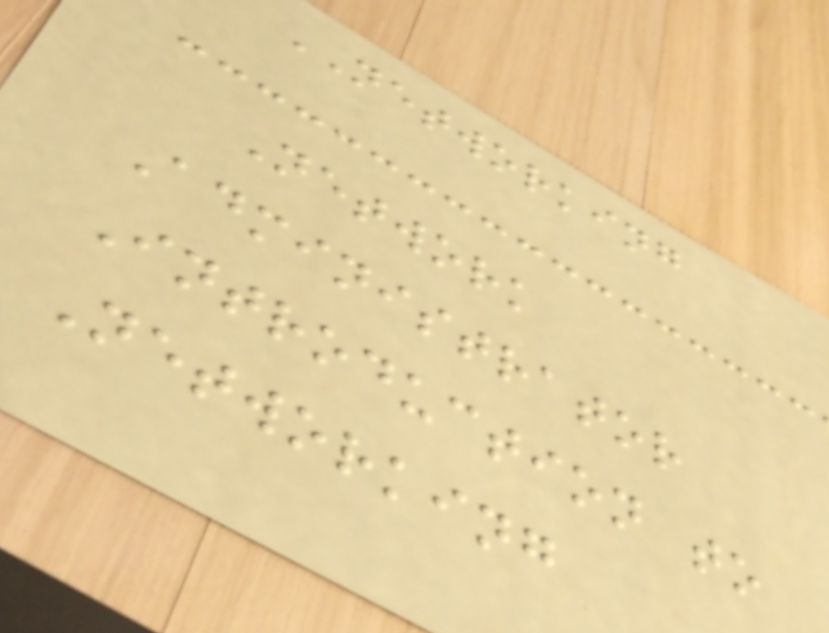NETWORKING
Network
Administrator
Introduction to
Networking
